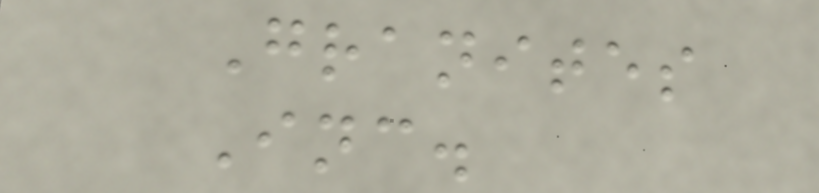Granites
Inc.
